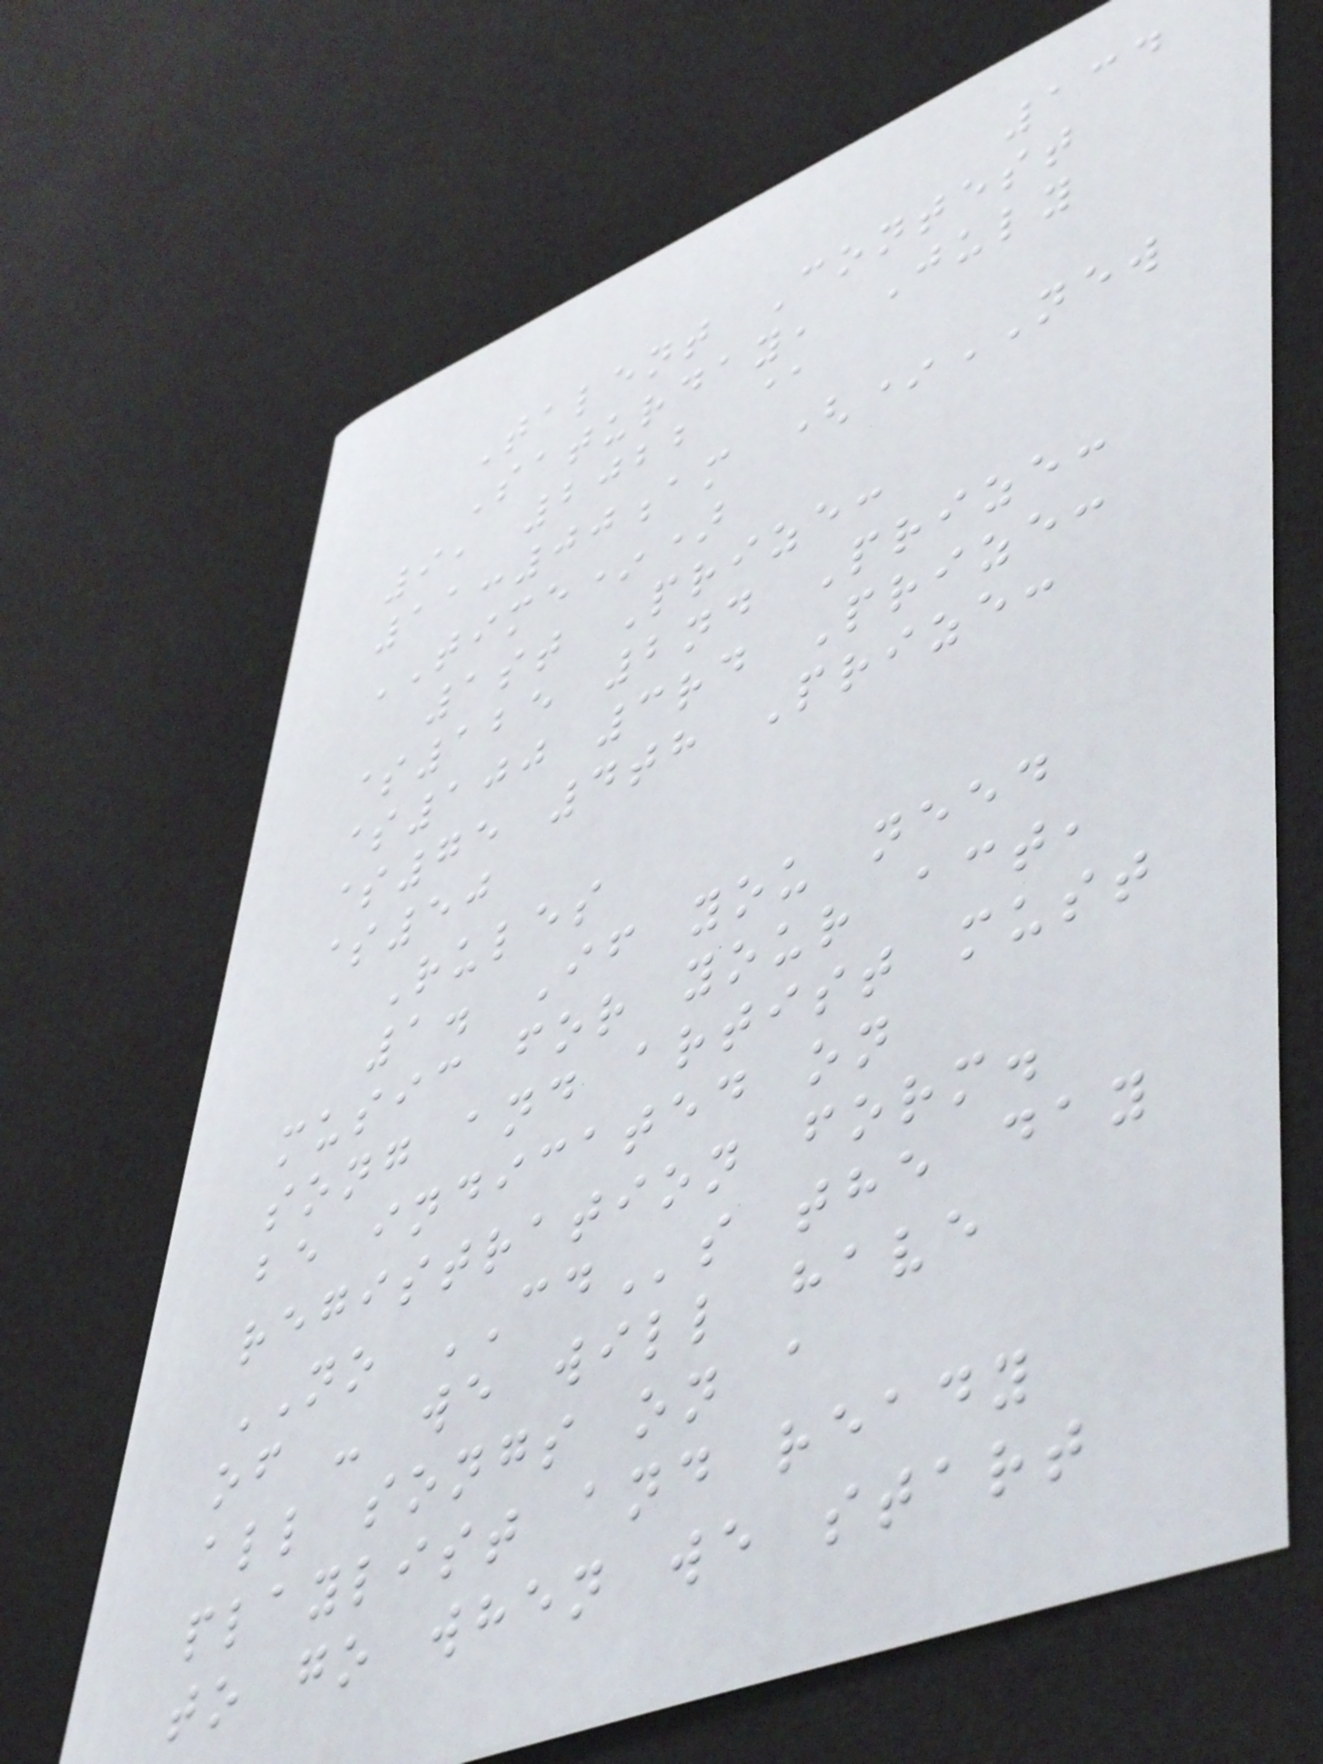134
Talent Contest
Saturday, July
9, 2022 @
11:00am (*NEW
TIME*)
1st Prize:
$125 2nd Prize:
$100 3rd Prize:
$75 4th Prize:
$50
Rules
1. If you need
music for your act,
song and artist must
be indicated on
registration form.
NO CDs the day
of - we will have
all songs on a
playlist and ready
to go when we start
